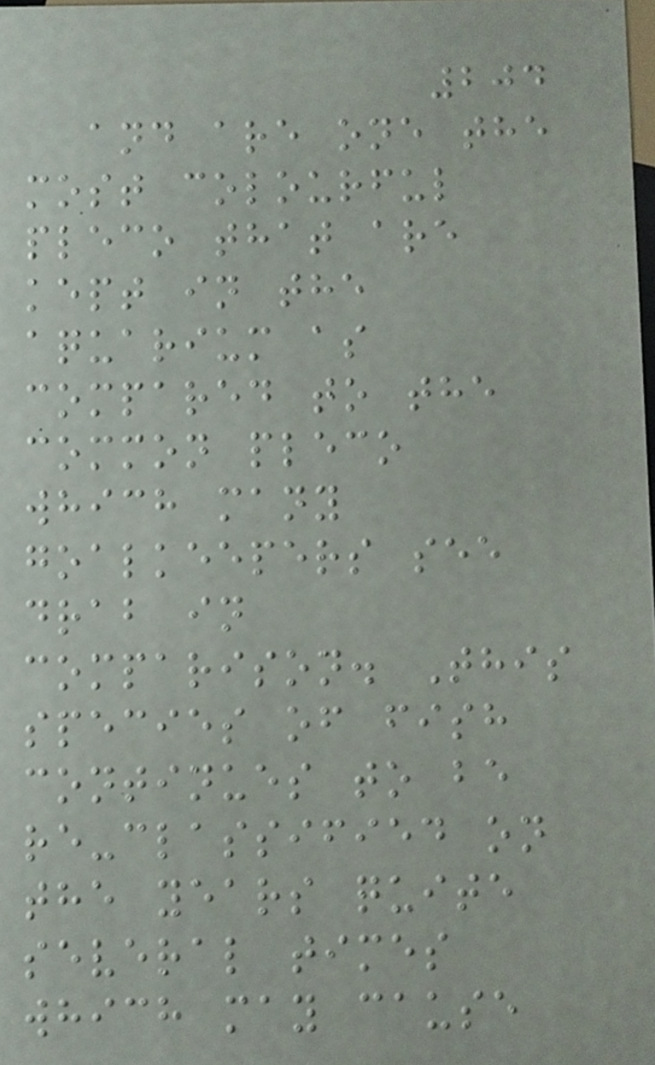204
and are one the
most colourful
pleco that are
kept in the
aquarium as
compared to the
common pleco
which many
goalkeepers see
drab in
comparison. This
species of fish
continues to be
re-classified on
the years quite
several times
which may cause
